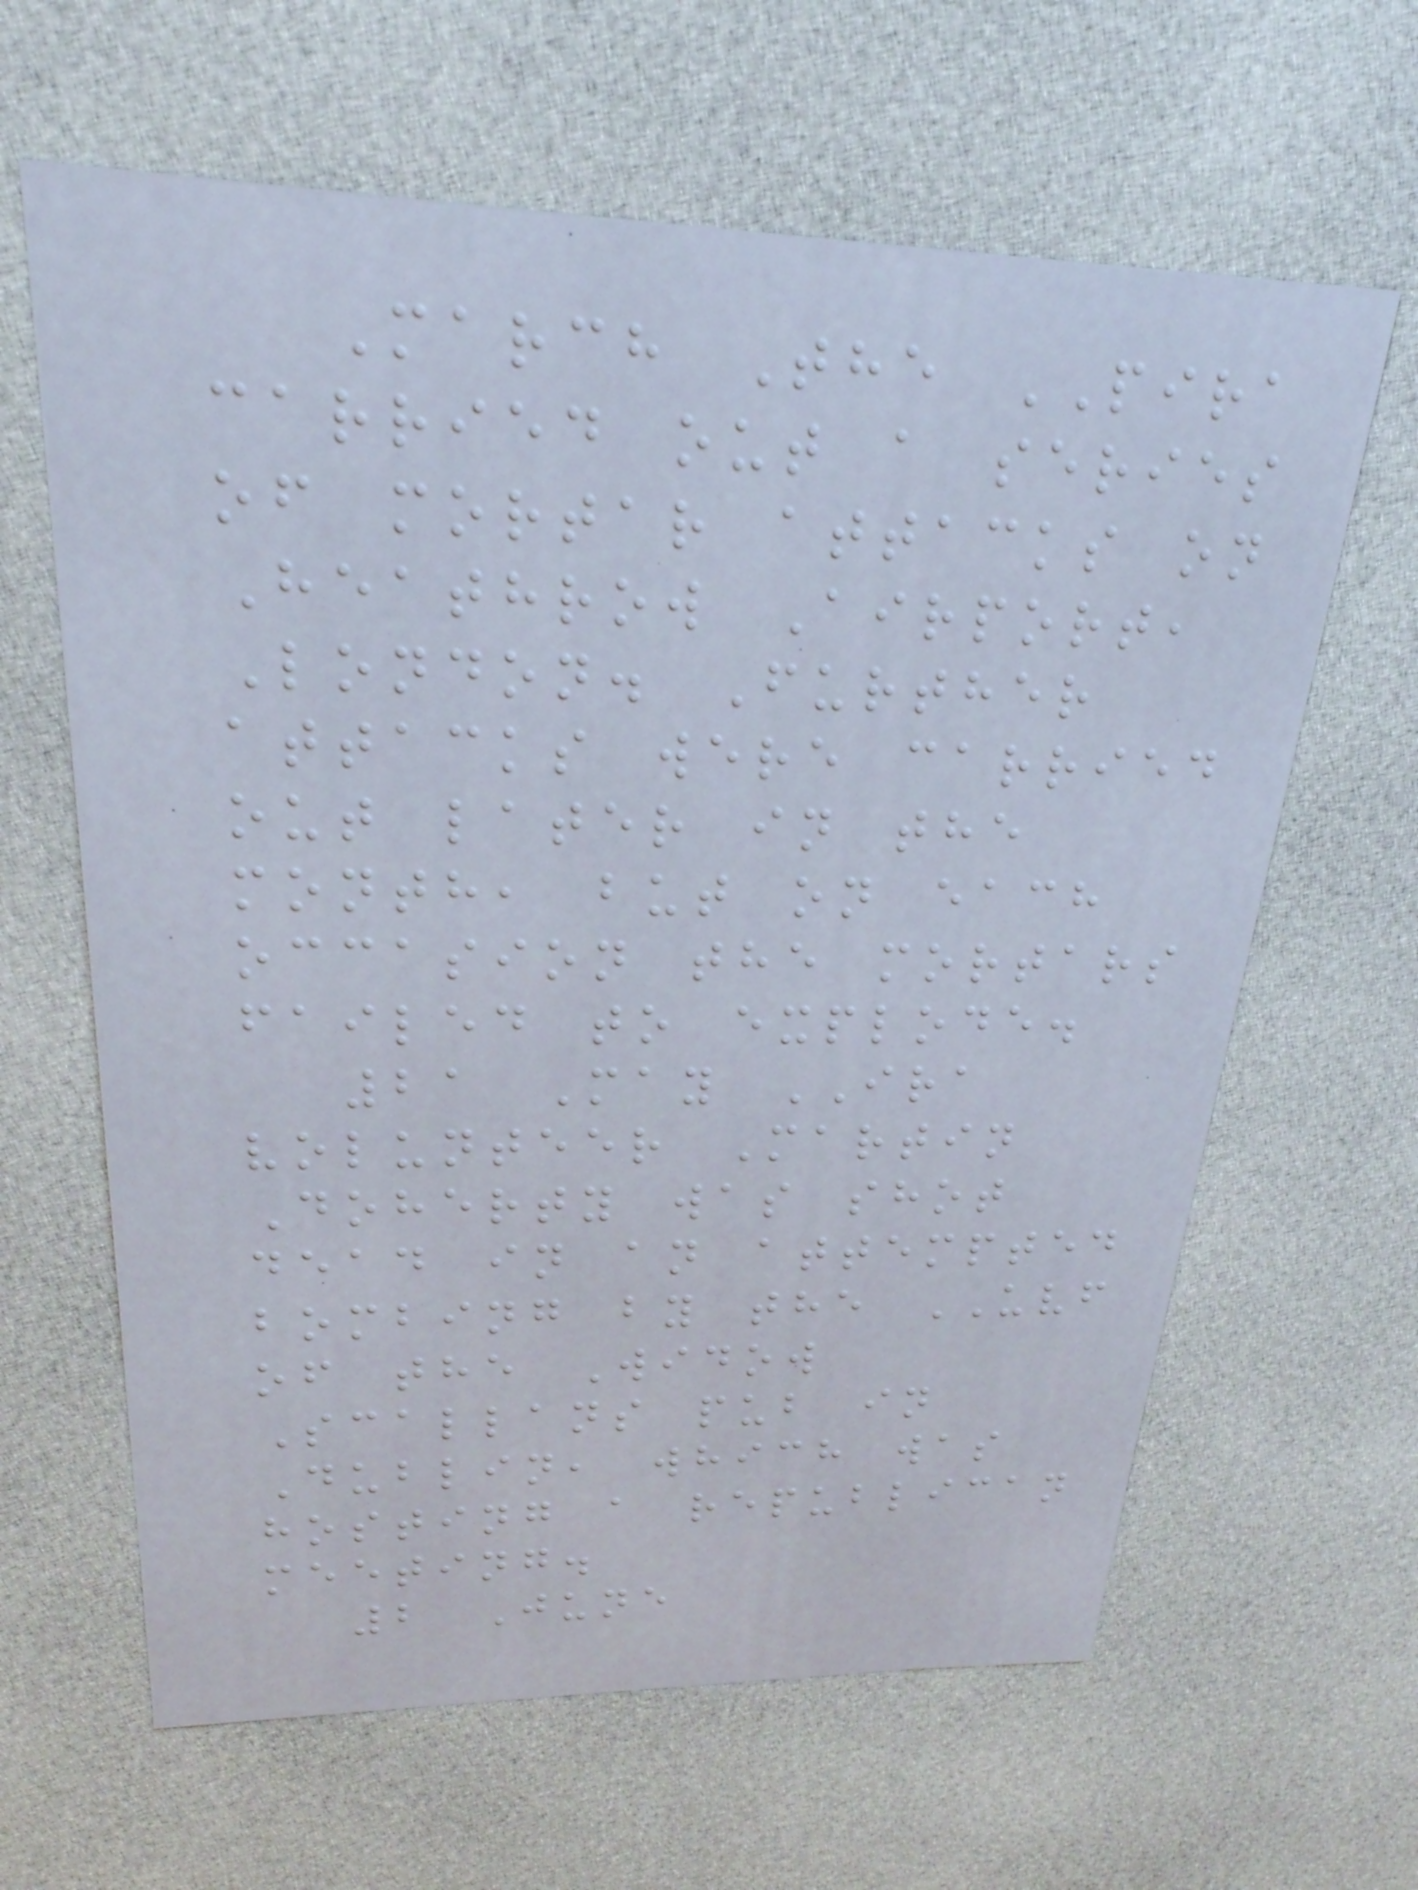March The PIRA
carried out a series
of mortar attacks on
Heathrow Airport,
London. Further
attacks were carried
out later in the
month, but on each
occasion the mortars
failed to explode.
21 May IRA
volunteer Martin
Doherty was shot
dead in an attempted
bombing by the UVF
of the Widow
Scallans pub in
Dublin, which was
hosting a republican
meeting.
2 June
